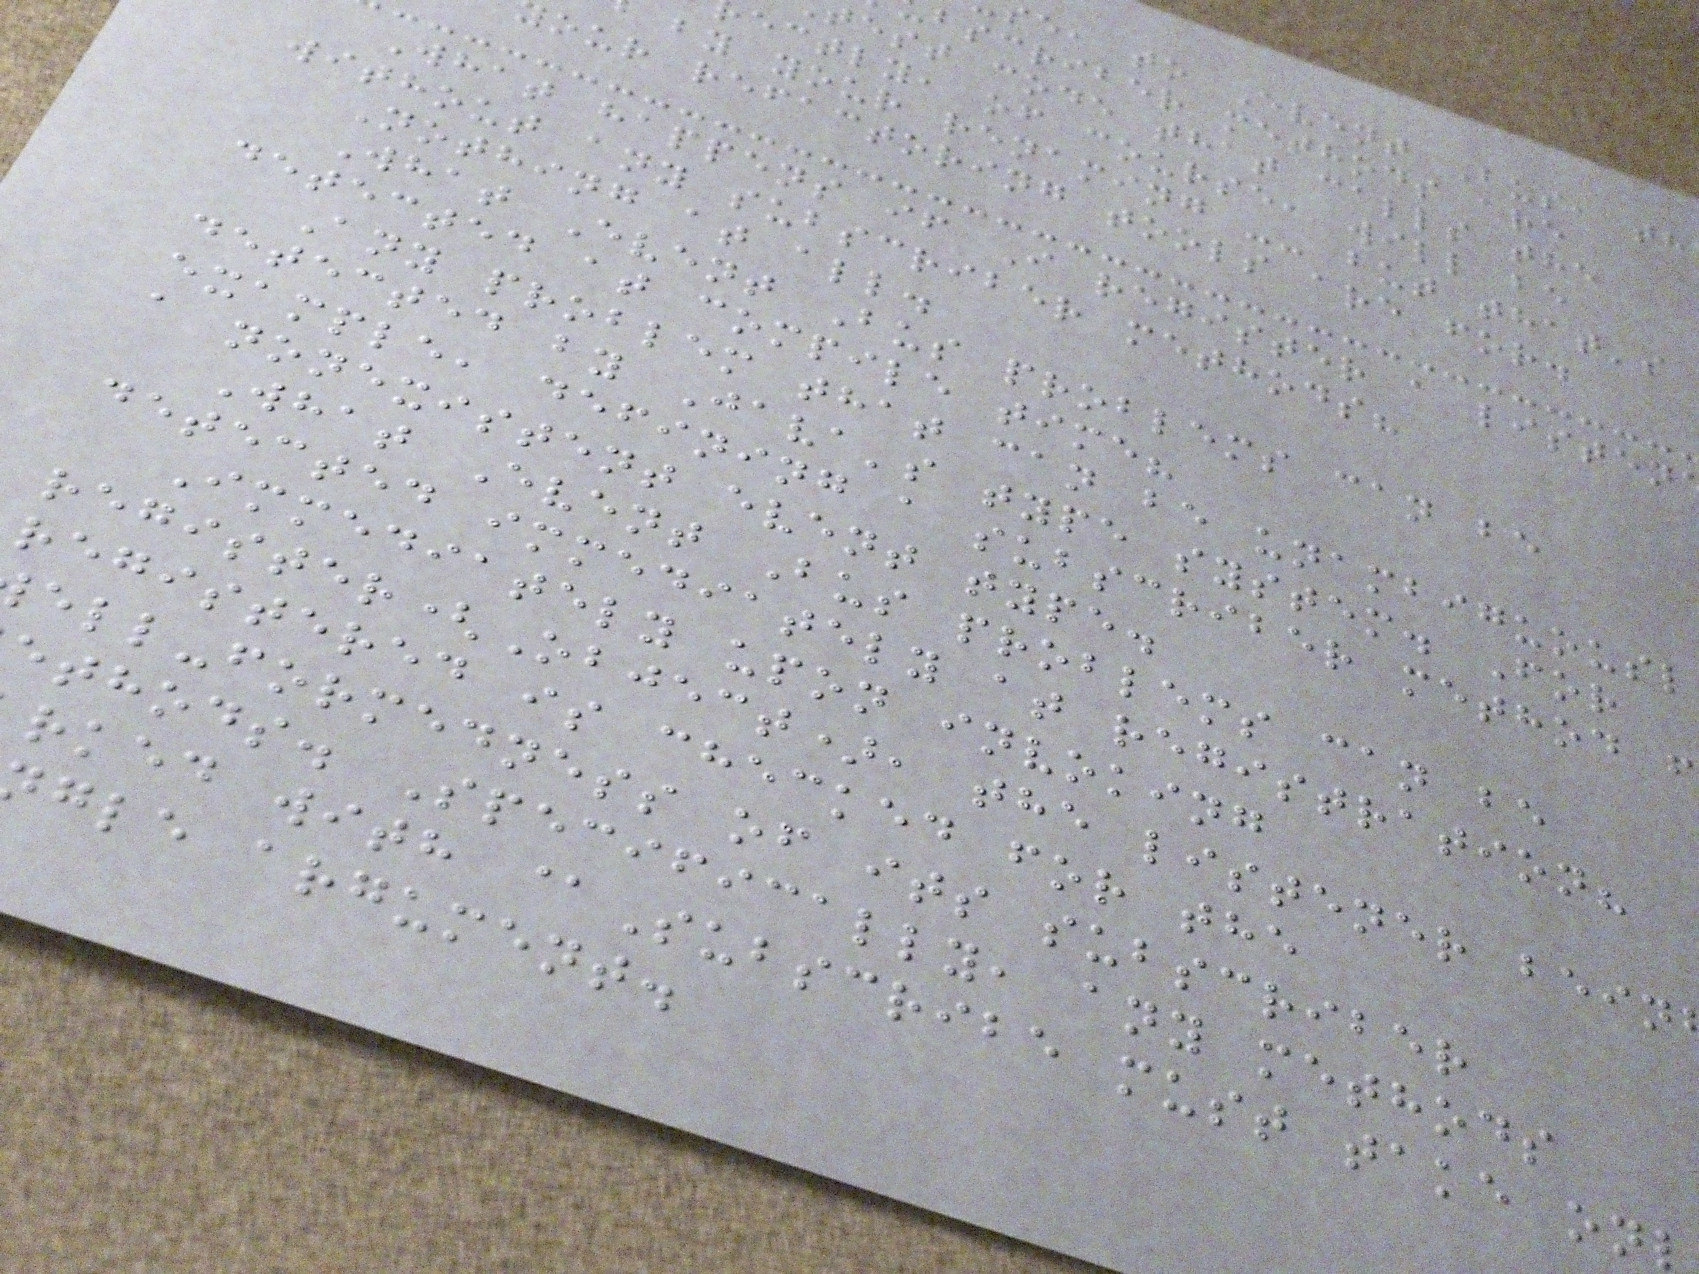se, to Event Bus, th
bscriber methods are
test code that calls the
ectly, of course, will be
by your renaming -- but that's
our refactoring tools are for.
What happens if I register a listen
without any subscriber methods?
Nothing at all.
What Event Bus problems can be
detected at compile time?
Any problem that can be unambiguousl
detected by Java's type system. For
example, defining a subscriber method f
a nonexistent event type.
What Event Bus problems can be
detected immediately at registration?
Immediately upon invoking
register(Object), the listener bein
registered is checked for the
ell-formedness of its subscriber
ethods. Specifically, any methods
rked with @Subscribe must take on
gle argument.
